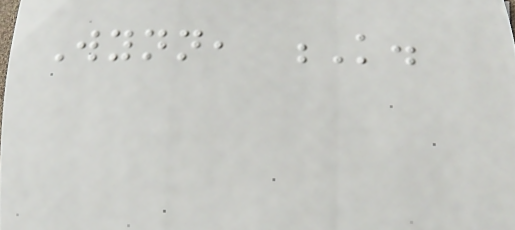Wynn, K.
